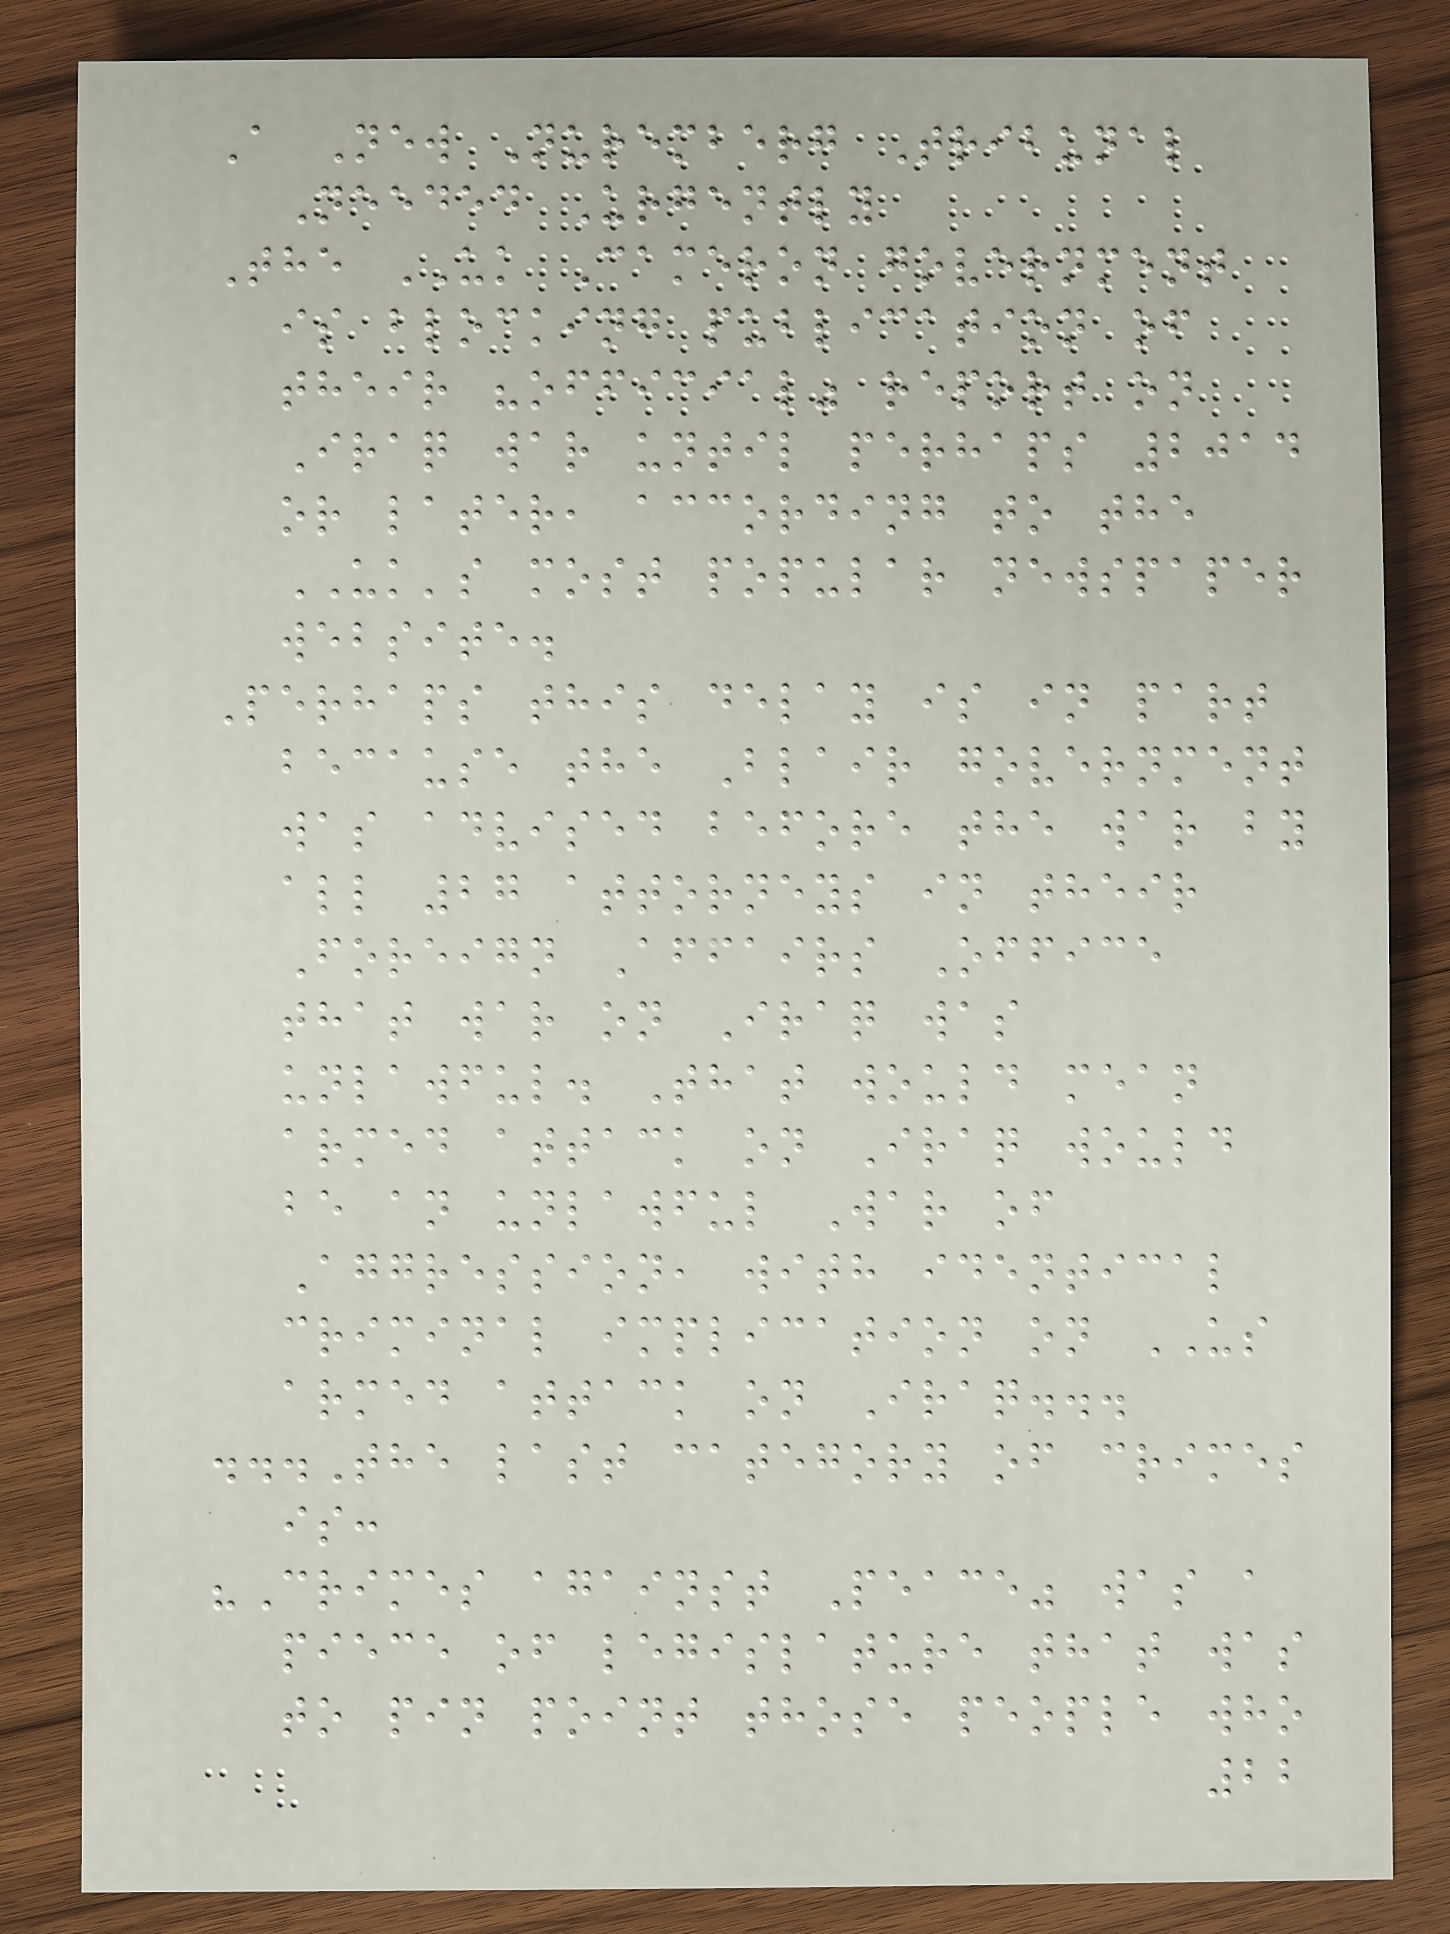A New Nuremberg Tribunal
Needed Urgently
The UK Cameron government
is blocking publication of
their "official" report on
Iraq war until perhaps 2014
or later, according to the
UK's most popular newspaper
website.
Perhaps this delay is in part
because the Blair government
was advised before the war by
all 27 attorneys in their
Foreign Affairs Office
that war on Iraq was
unlawful. That would mean
armed attack on Iraq would
be an unlawful War of
Aggression, with identical
criminal implication on US
armed attack on Iraq...
...The last category of crimes
is:
"Crimes against Peace" was a
piece of legislature that was
to pin point those people who
22
